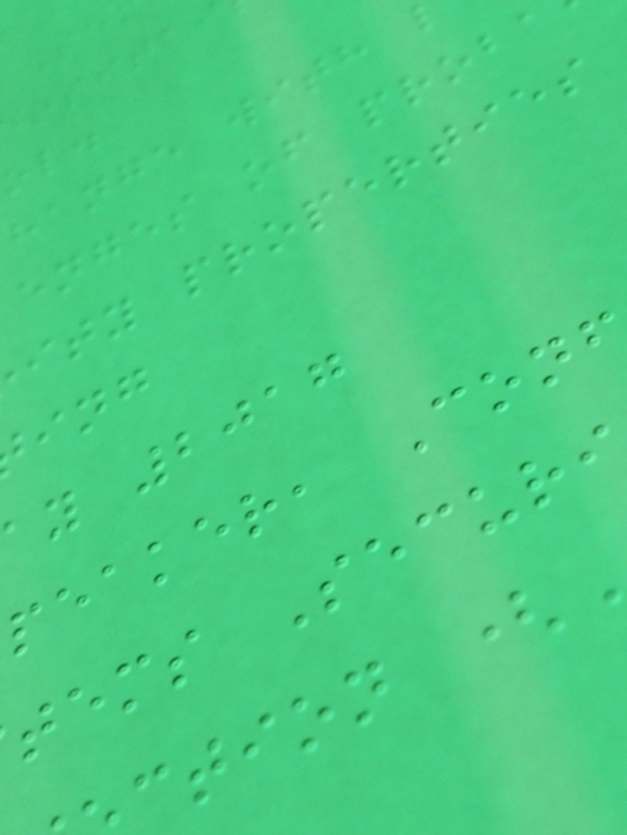hange with
enges of proba
ity properties
ay 2017
peaker, Con
tems Securi
ction (
